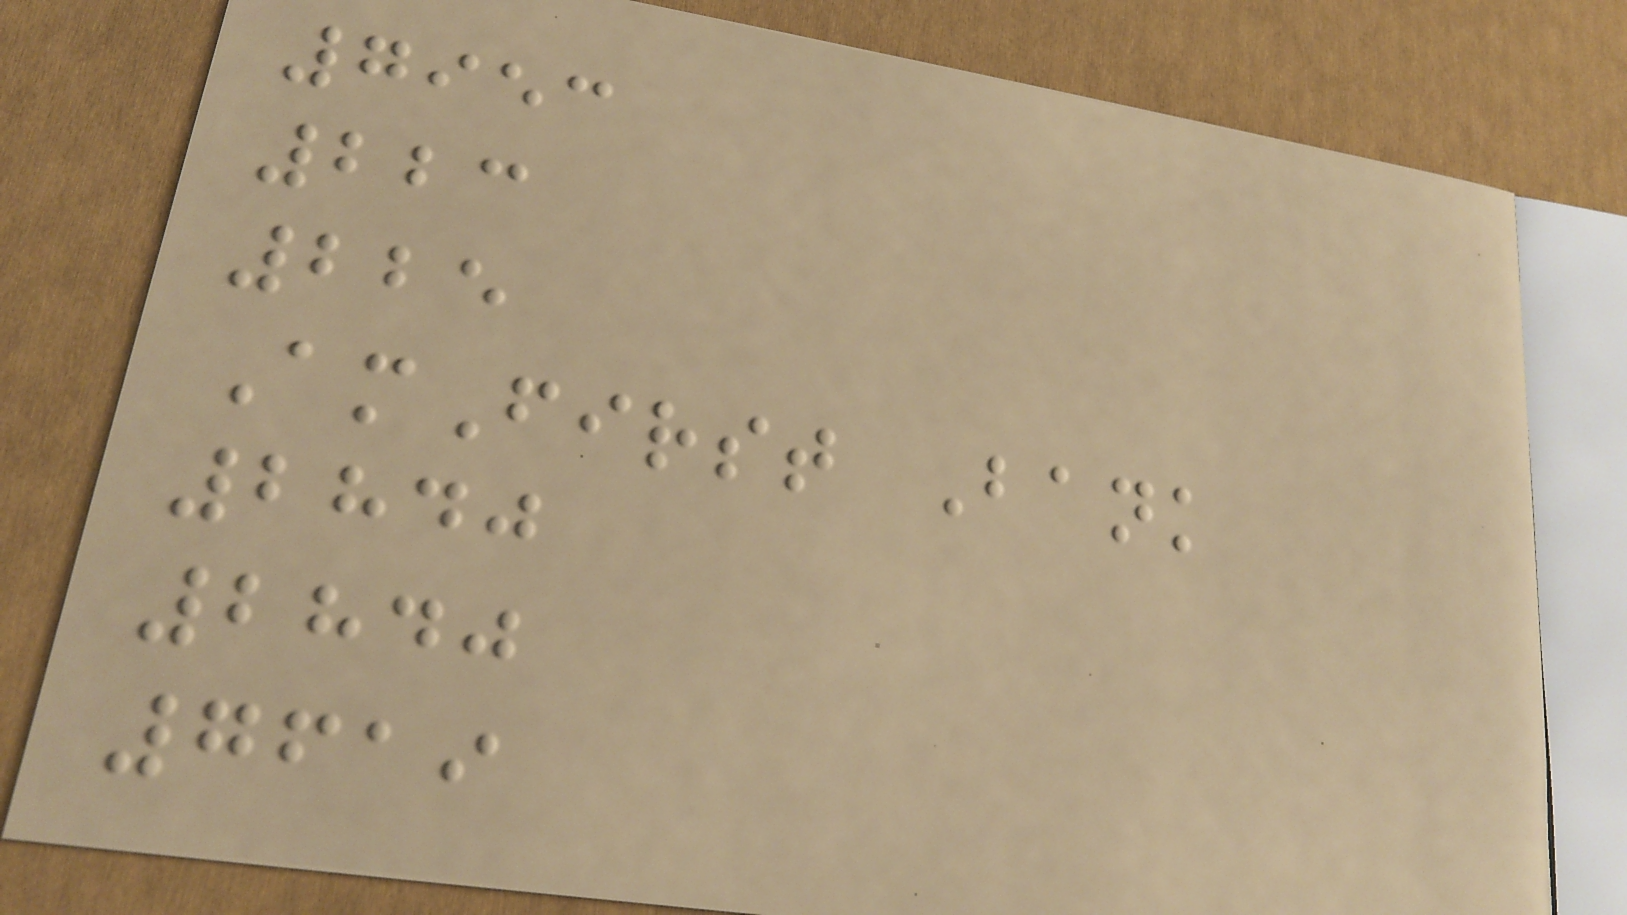7953
223
225
AmFirst Bank
2840
2840
7619
